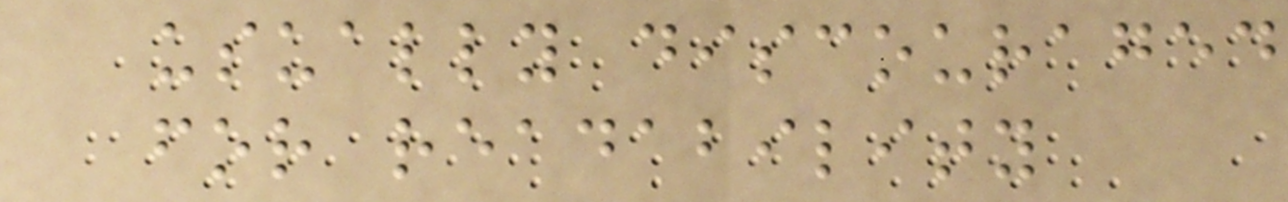usually discouraged
for readability
